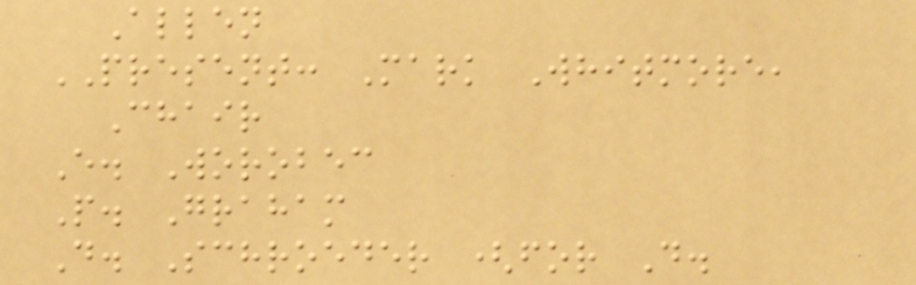Allen
PRESENT: Mark Whitmore,
Chair
E. Worobec
P. Graham
D. Schroeder (for D.
